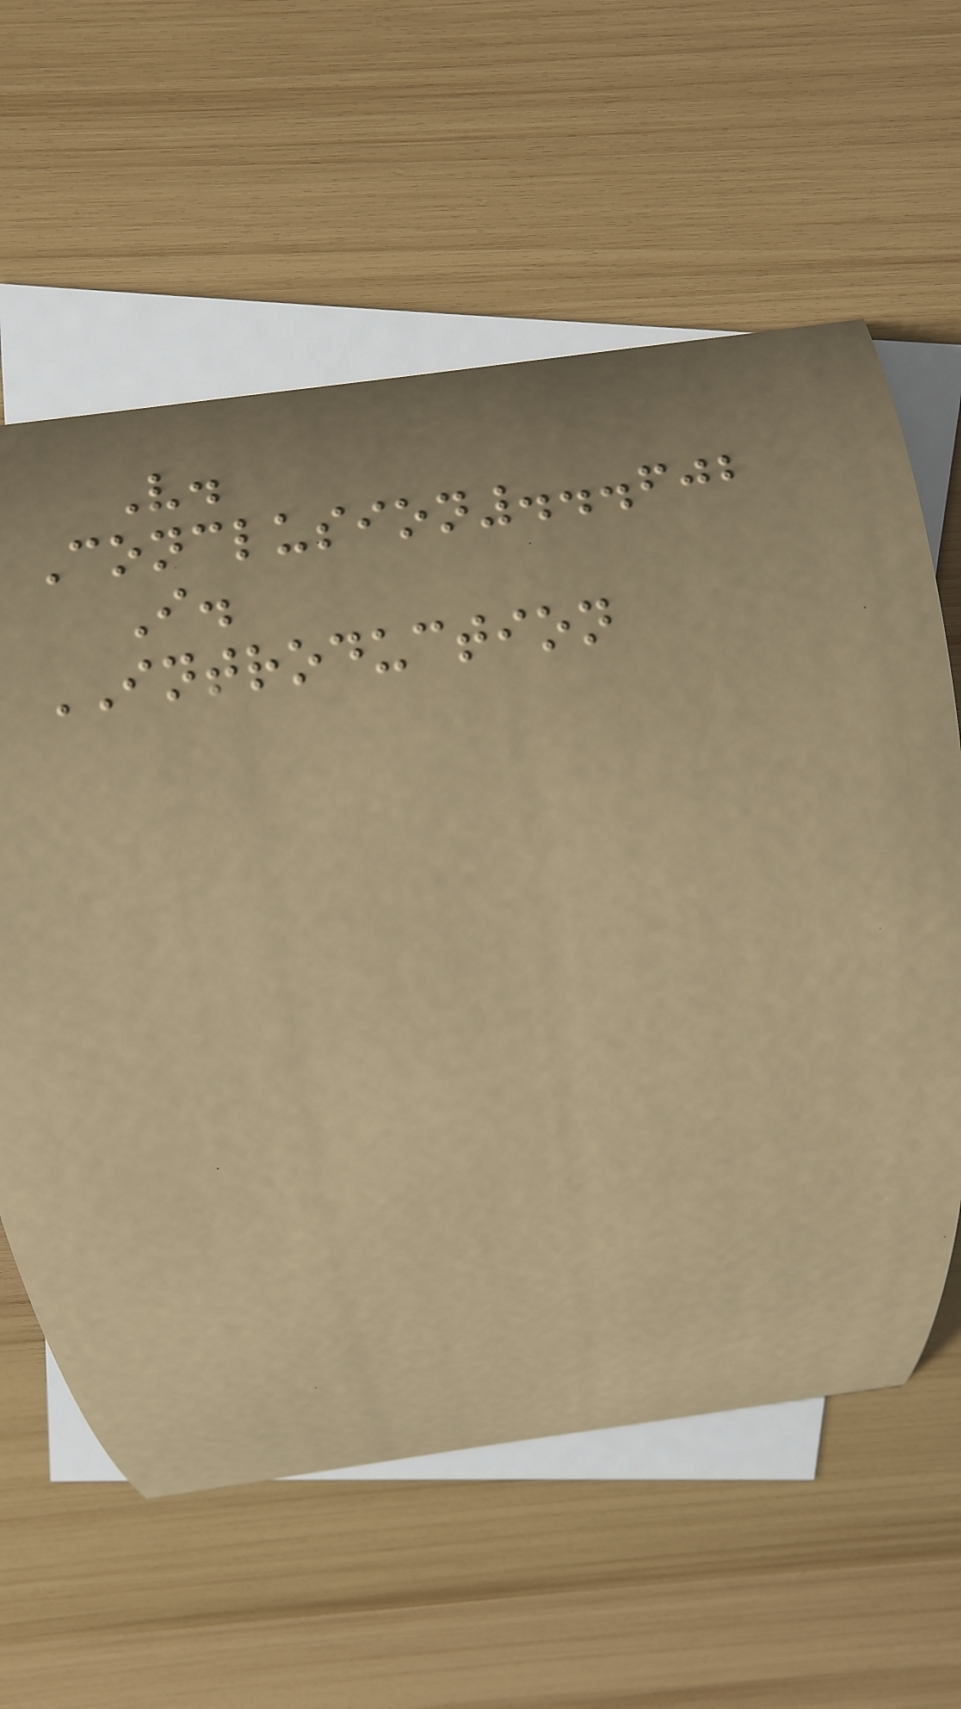V.
Conclusion...602
I.
INTRODUCTION
